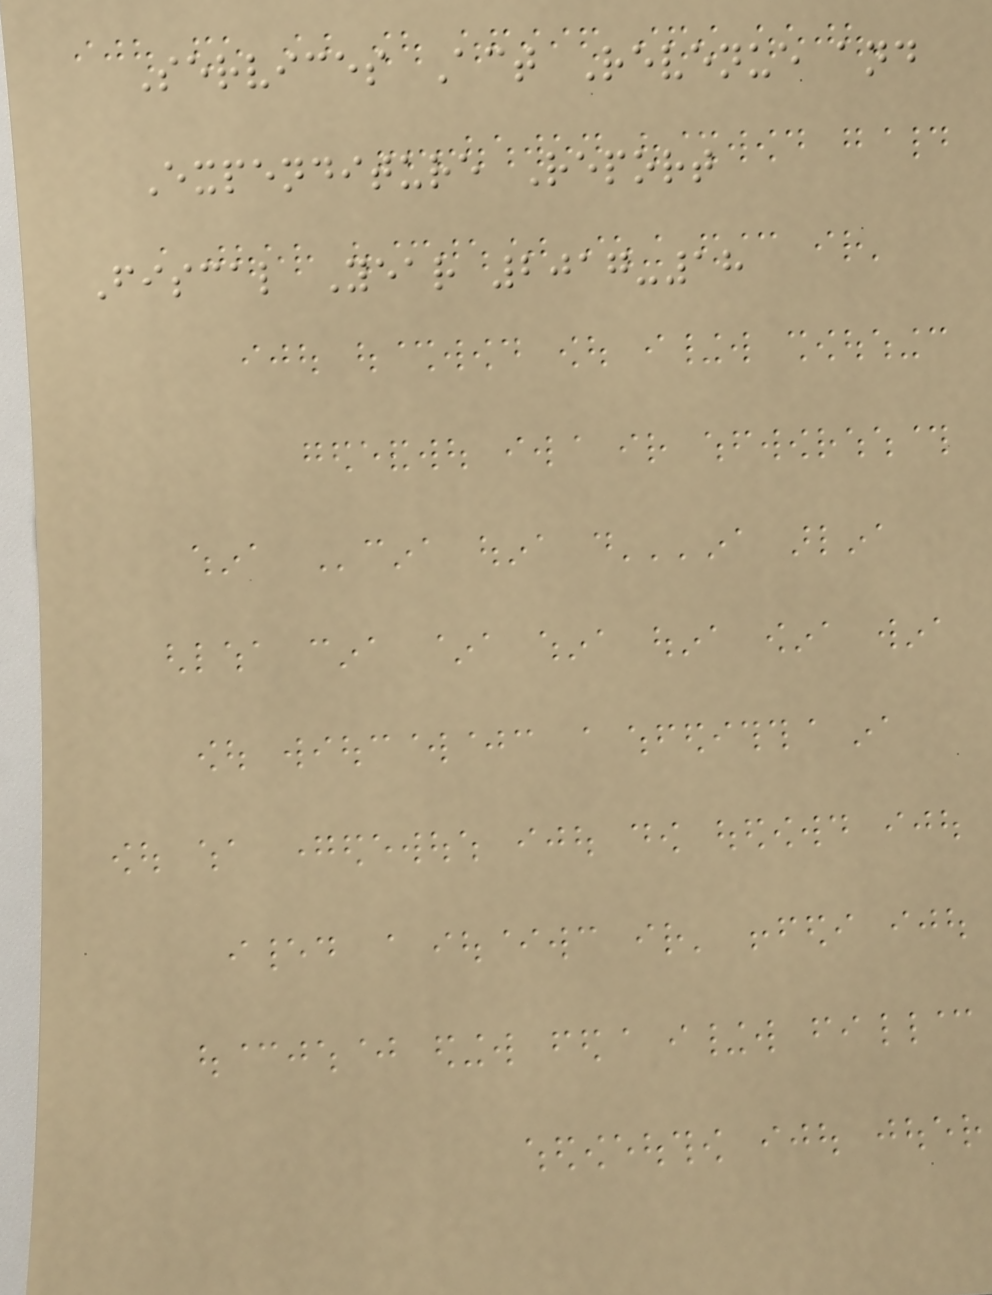Services Act Revenue and
Expenditure Report
Fiscal Year 2017-18
